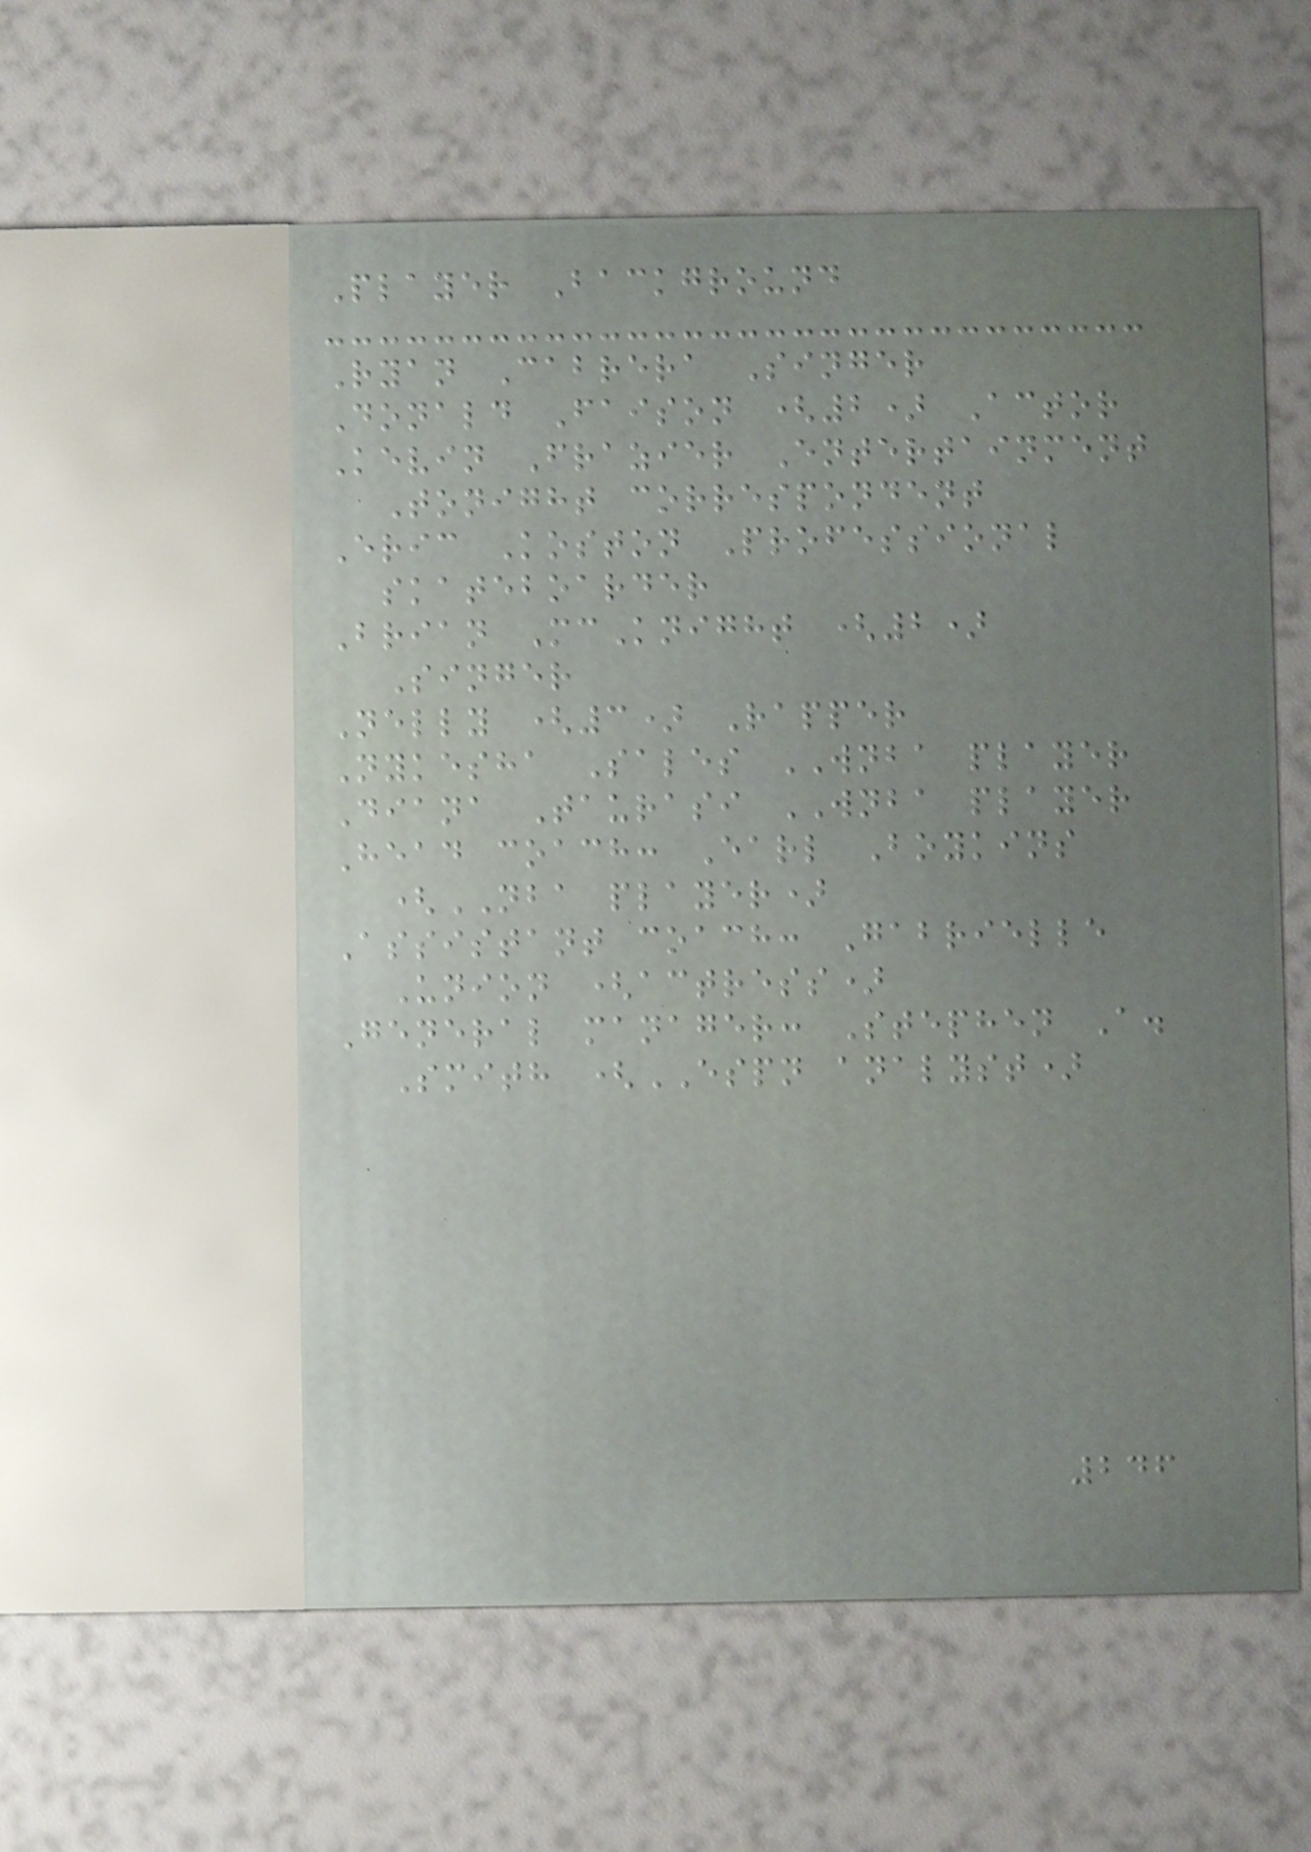Player Background
Ryan Cabrera Singer
Donald Faison (2) Actor
Kevin Frazier Entertainment
Tonight correspondent
Eric Koston Professional
skateboarder
Brian McKnight (2)
Singer
Nelly (3) Rapper
Nykesha Sales WNBA player
Diana Taurasi WNBA player
Head coach: Earl Boykins
(NBA player)
Assistant coach: Gabrielle
Union (actress)
General manager: Stephen A.
Smith (ESPN analyst)
246
